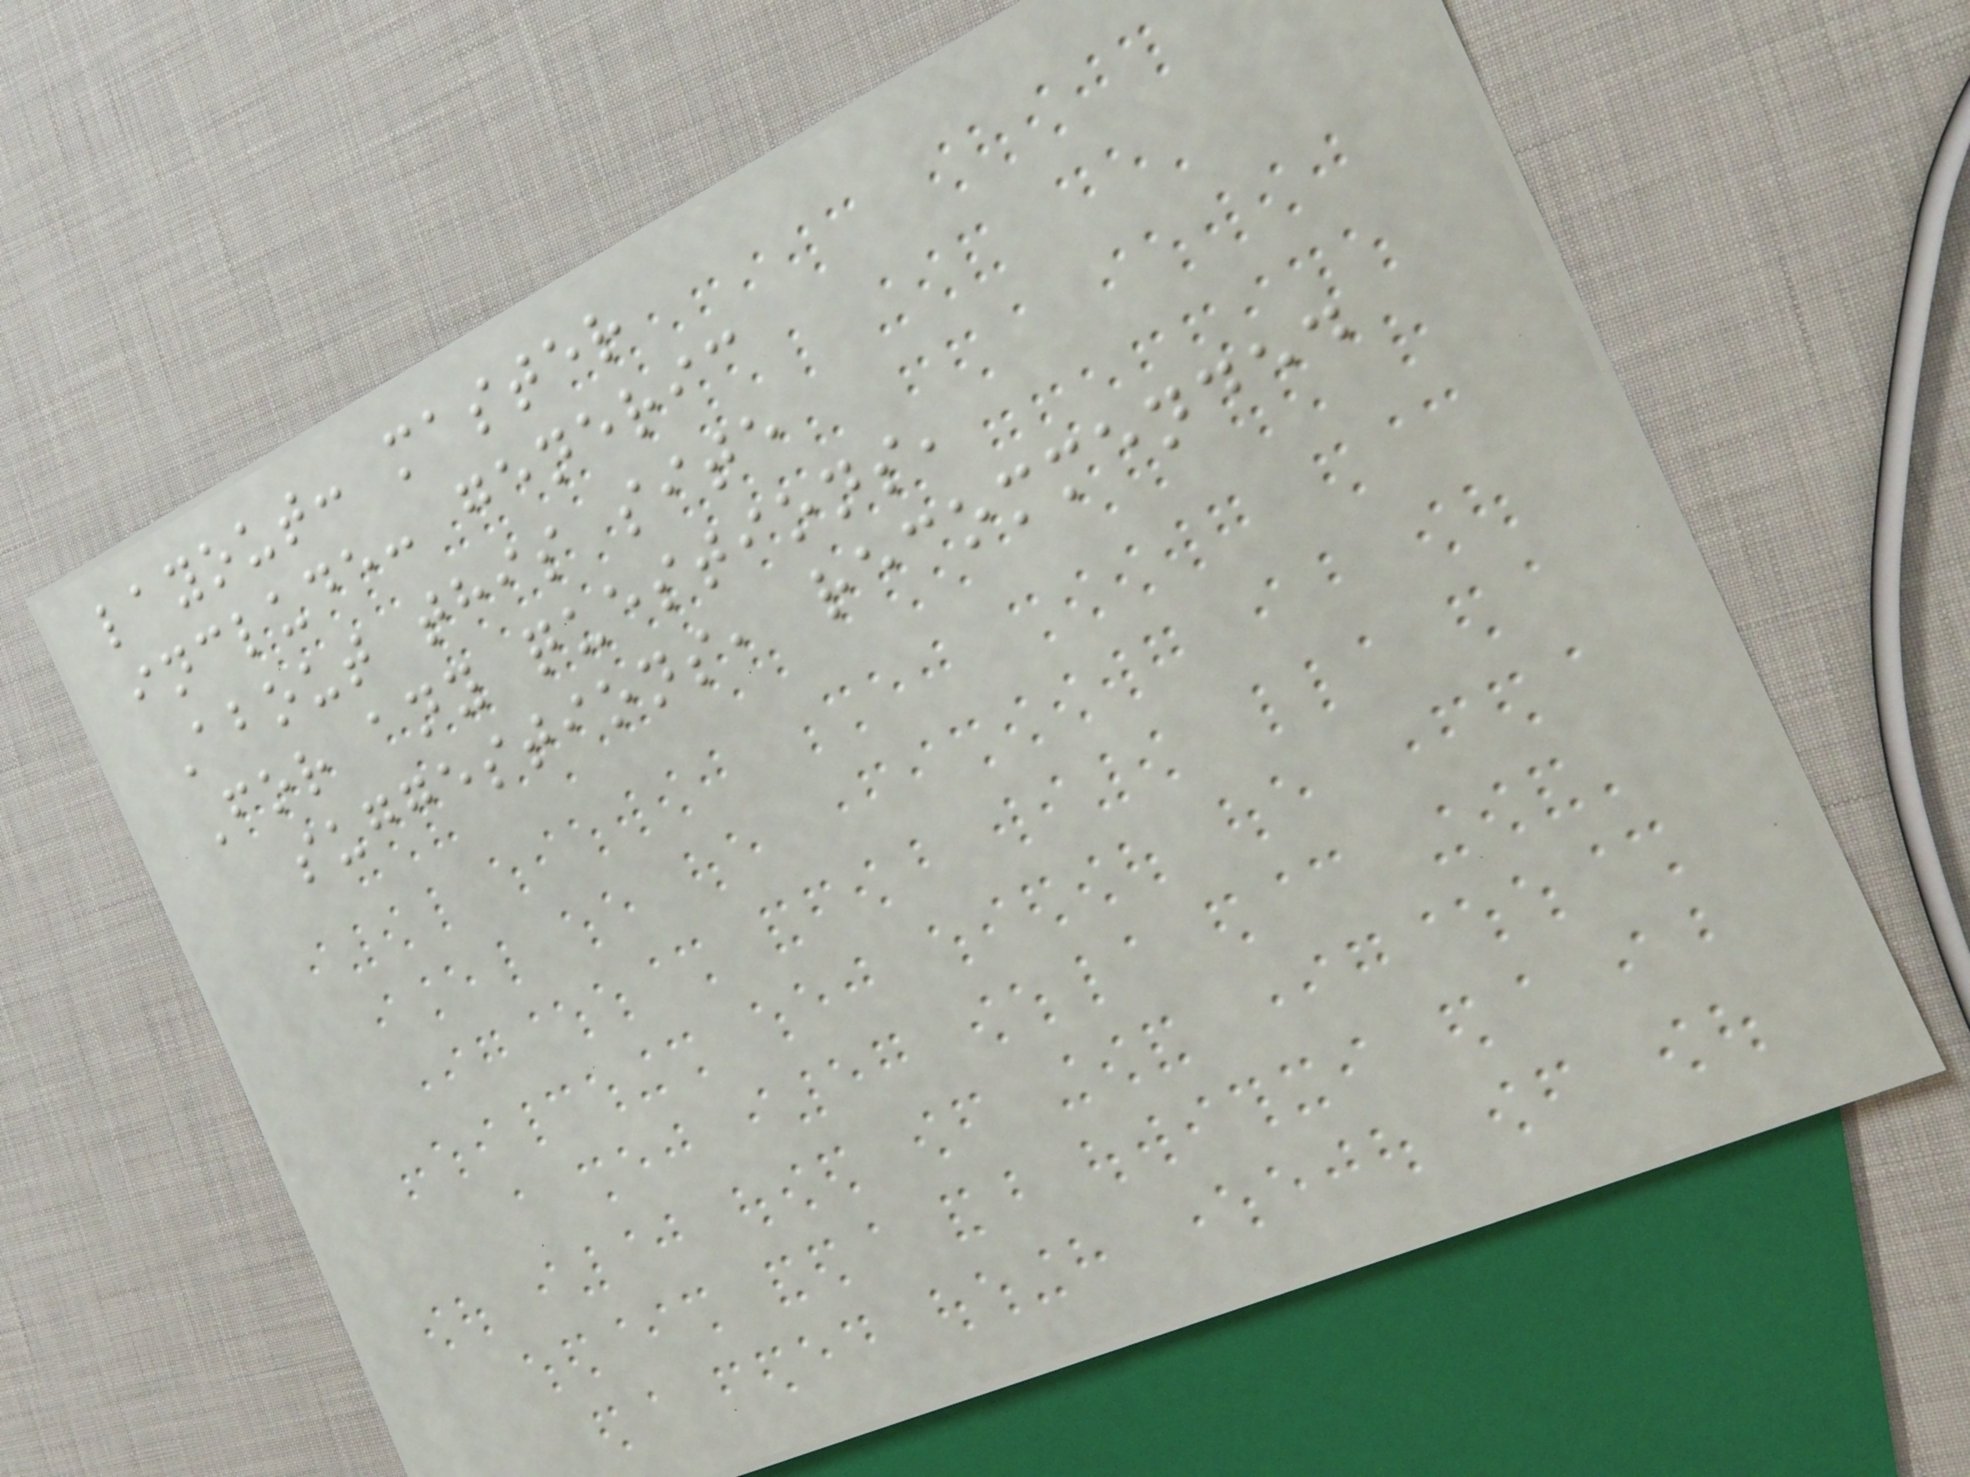layout: master
include: generic
About this site
For any questions,
suggestions, recommended
